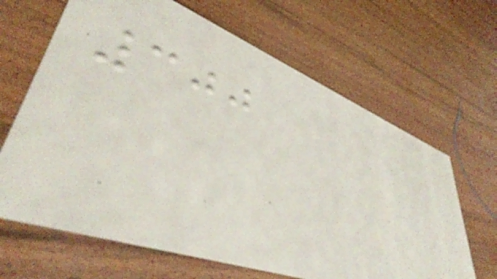300
